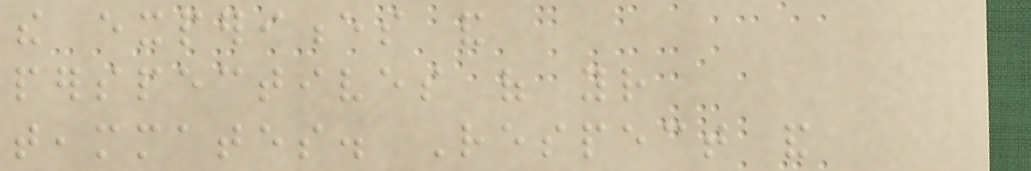the experiences and
perspectives of your
teammates. Respect and
